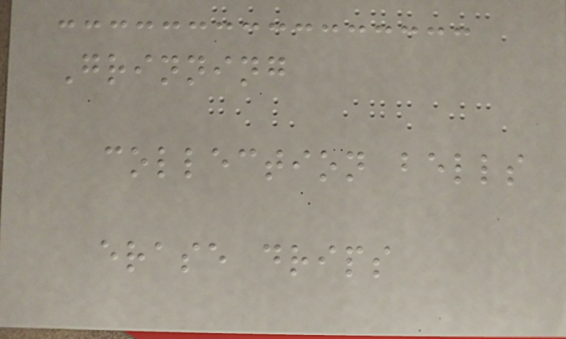Grinning
collection bells
erase drips
